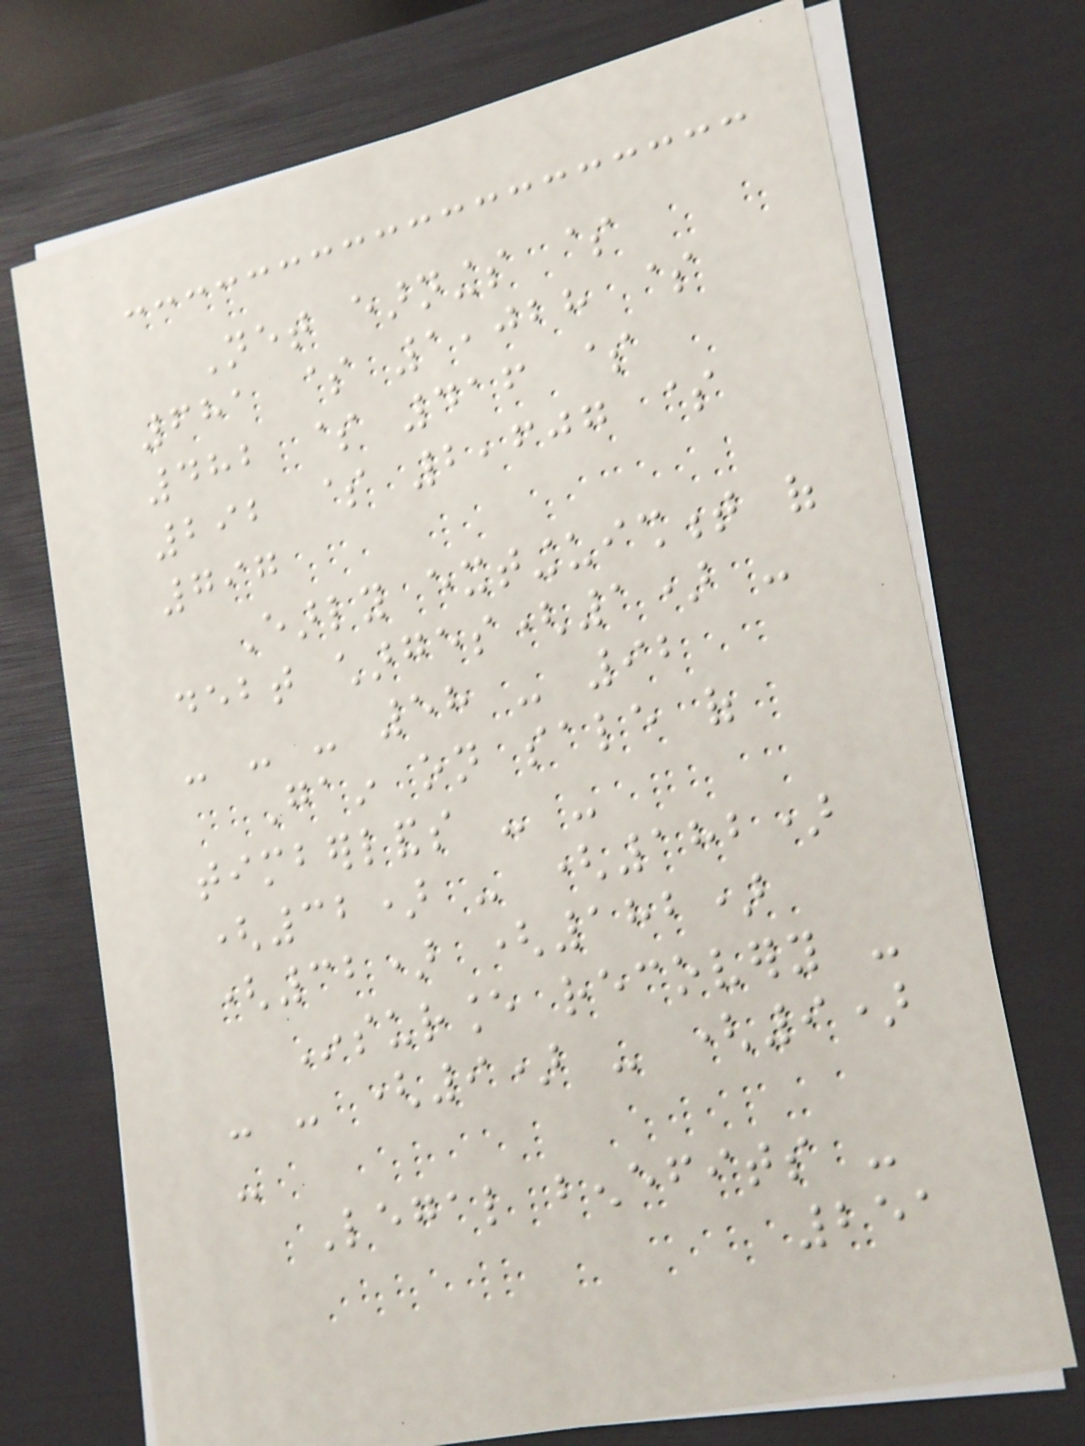Net earnings $
681 $ 1,028 $
482 $ 416 $
292 $ 2,607 $
797
Early extinguishment of
debt charges(1) -
- - - 58 - 92
Gain on sale of
timberlands - -
(32) - (182)
(32) (182)
Insurance recovery -
- - (9) - (9)
-
Legal benefits -
251
